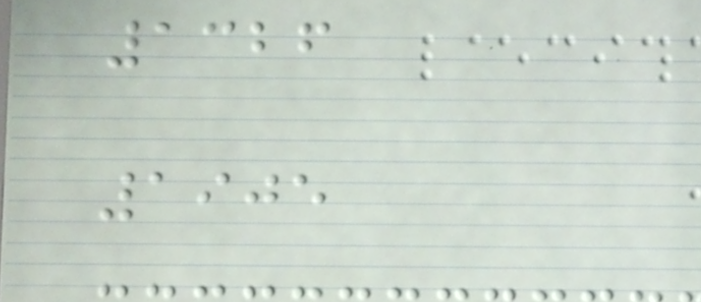1326
1905
